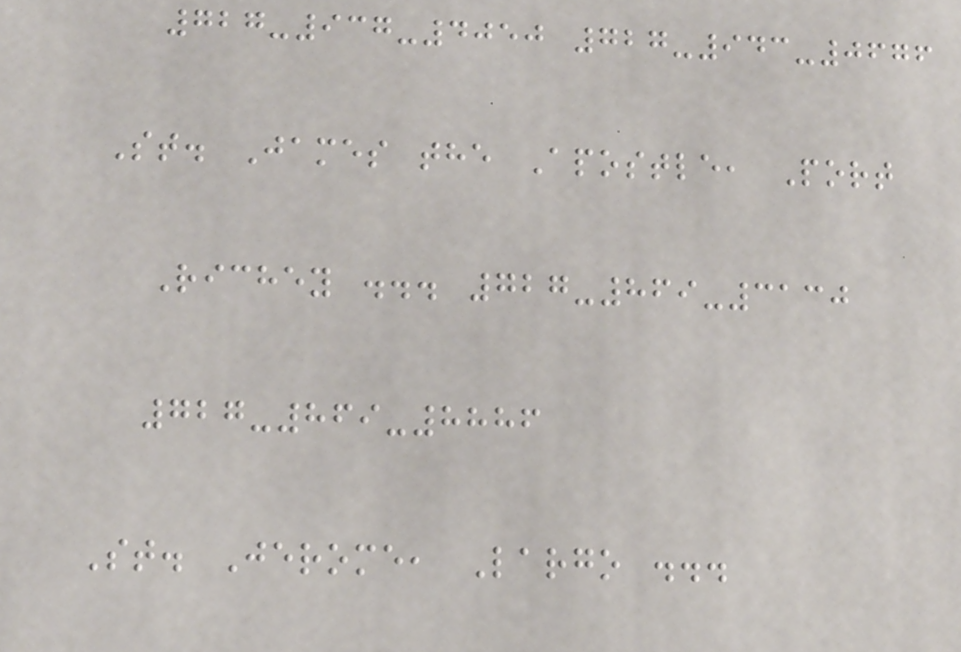727-937-4050 727-943-0676
St. James the Apostle, Port
Richey ... 727-869-3130
727-869-8886
St. Jerome, Largo ...
